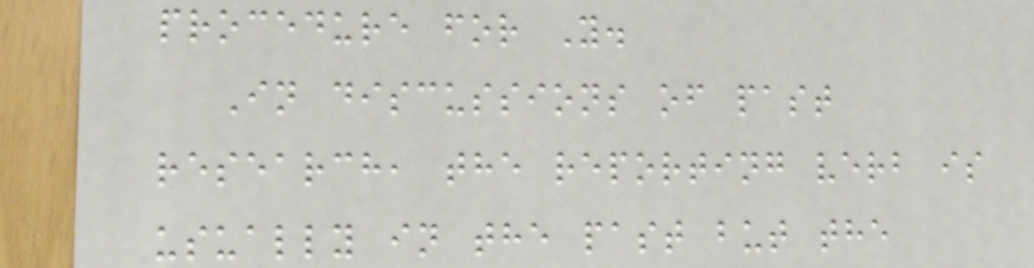procedure for Y.
In discussions of past
research, the reporting verb is
usually in the past but the
